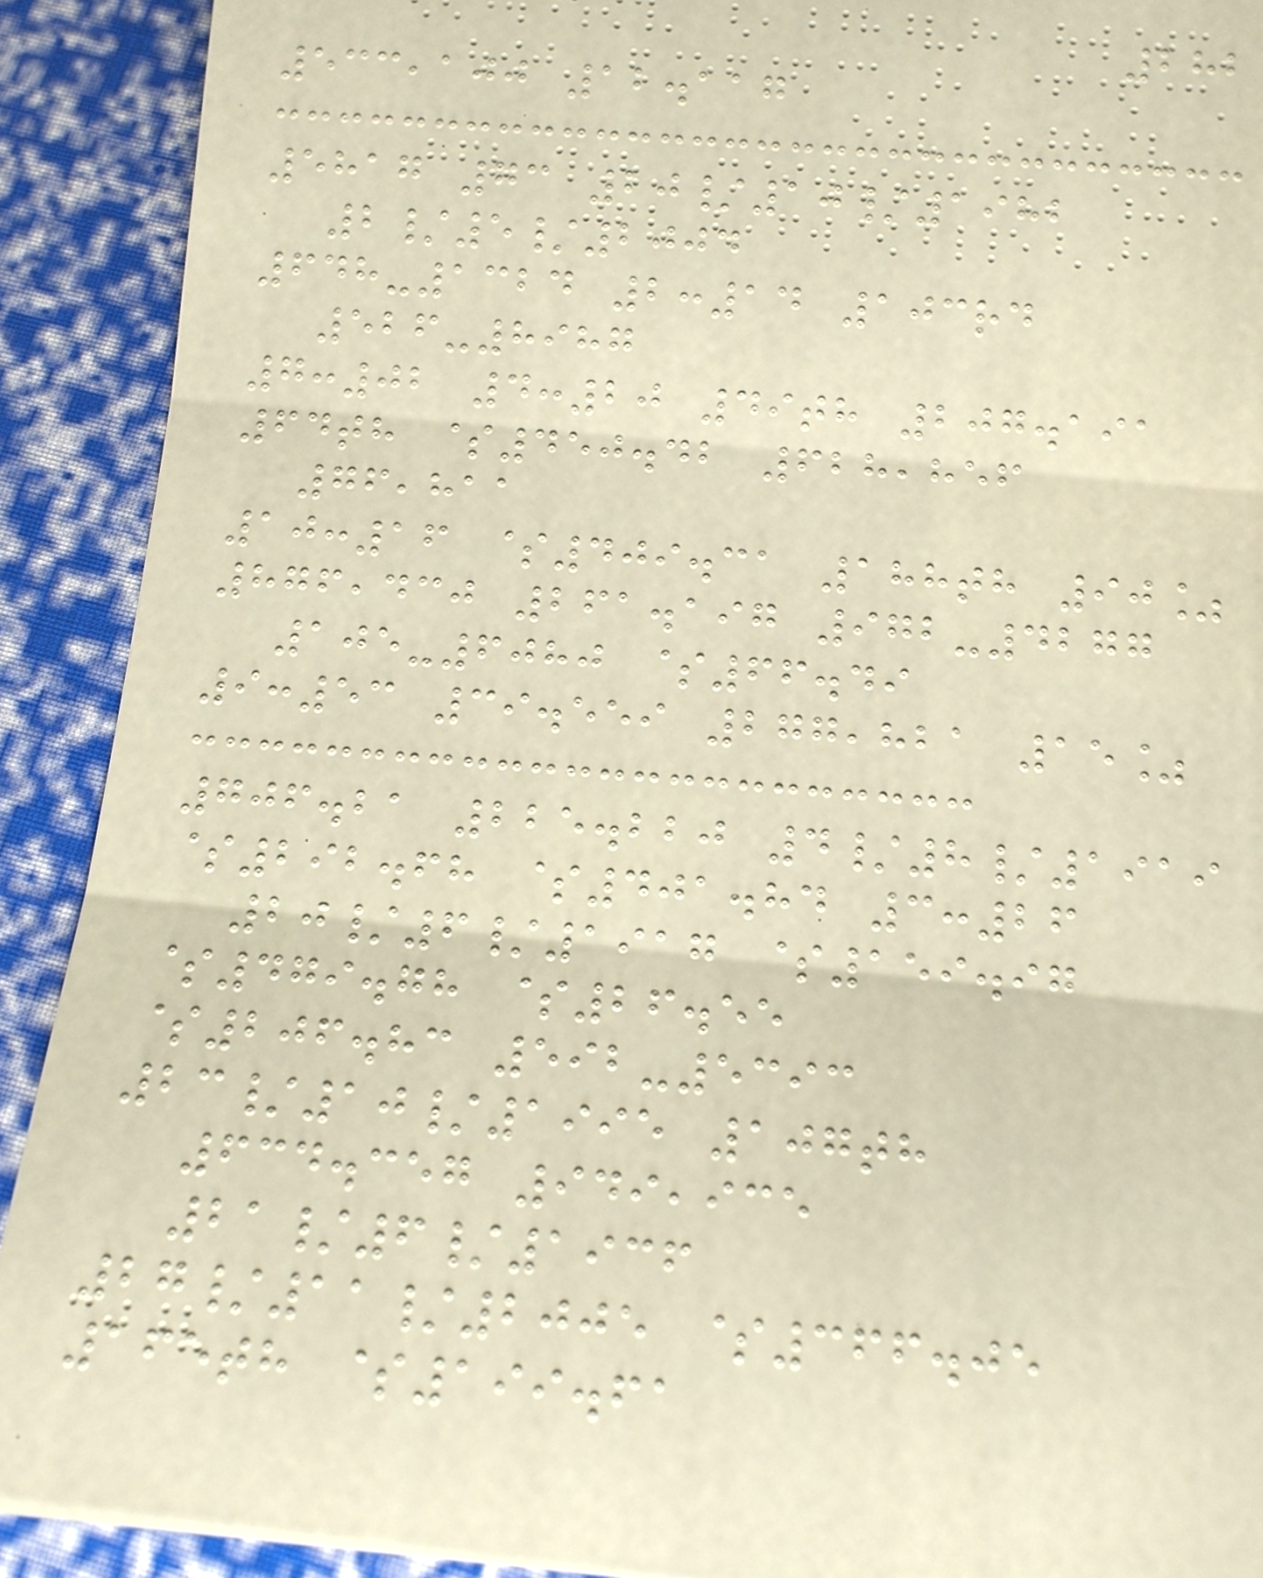282
533,100 12.117
5817 73 20/10/1982
2/5/2004
648-1324 2:14 103rd
526-8987
7:02 4:20 49th 207.191
64th $450.42 628,856
76,811
10:16 $409.31 188th 90%
876,430 261.197 972-4277
105-6080 $66.49
9:53 39.559 277,821 15%
706.21 225.220 4/8/1919
$292.68 $401.84 3:26
20/6/1917 $159.97
$479.78 $26.55
$206.83 592-5393
23/10/1995 107th
634.357 949,935
21/6/1936
27/11/2005 $366.05
165th $199.61
